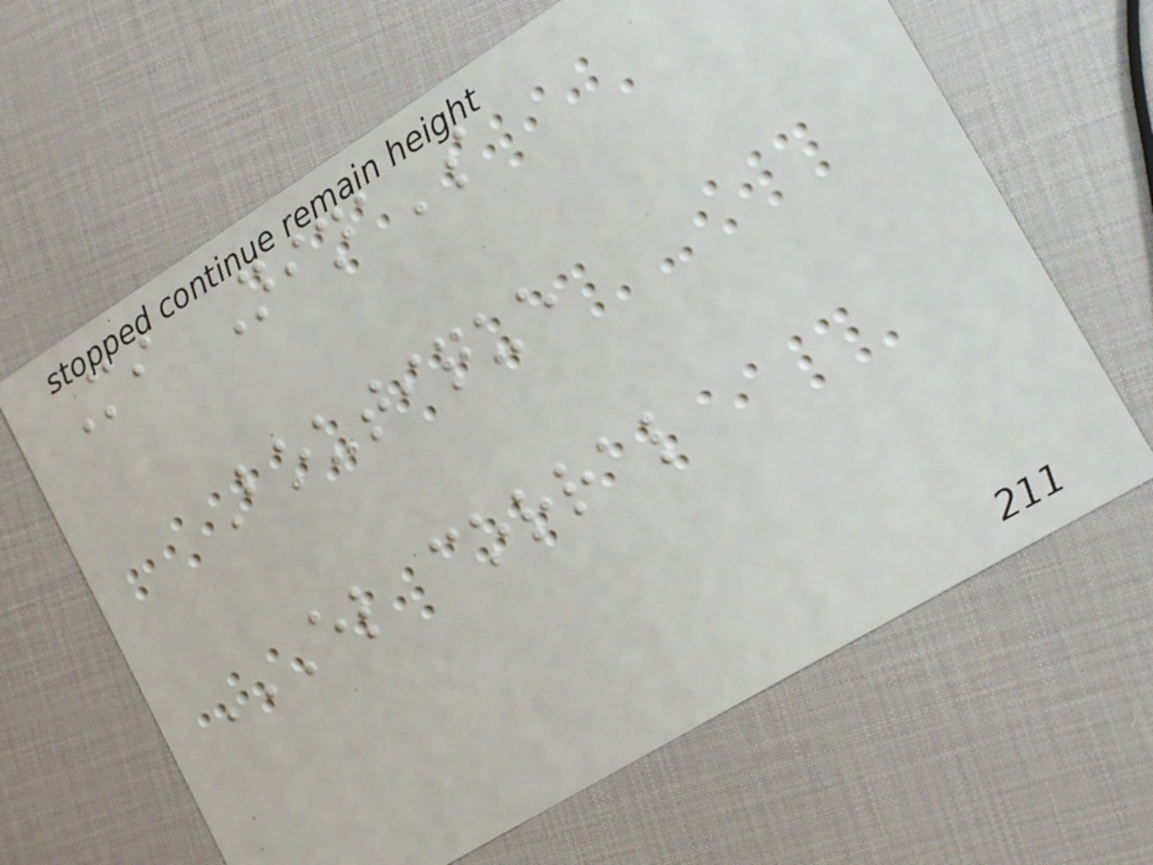Mi Nina's
Boutique
EL CORRAL
